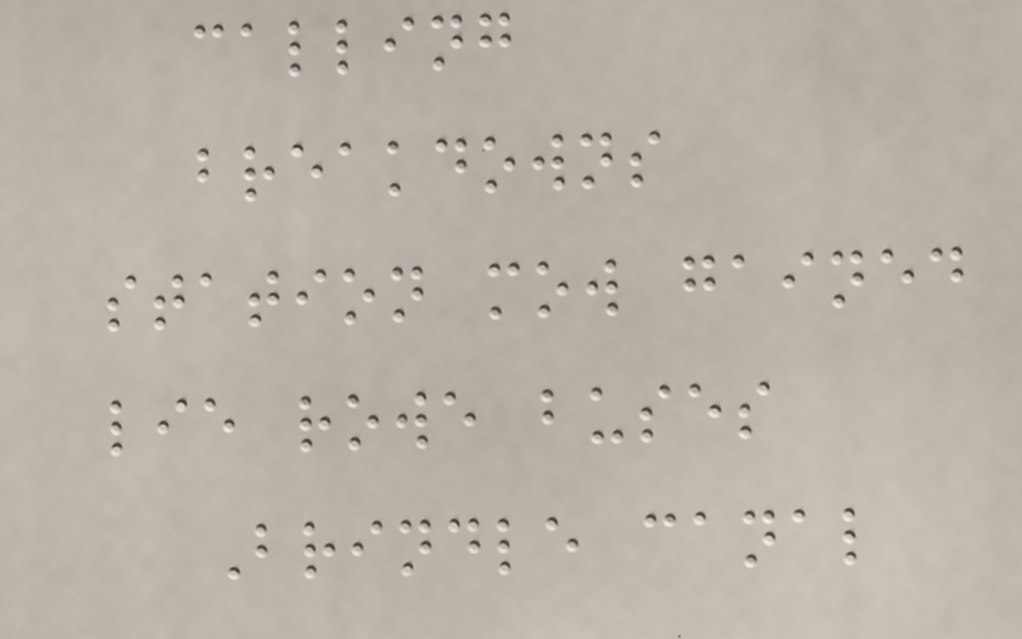calling
breakdowns
station mow gained
lie rowe buses
Brindle canal
